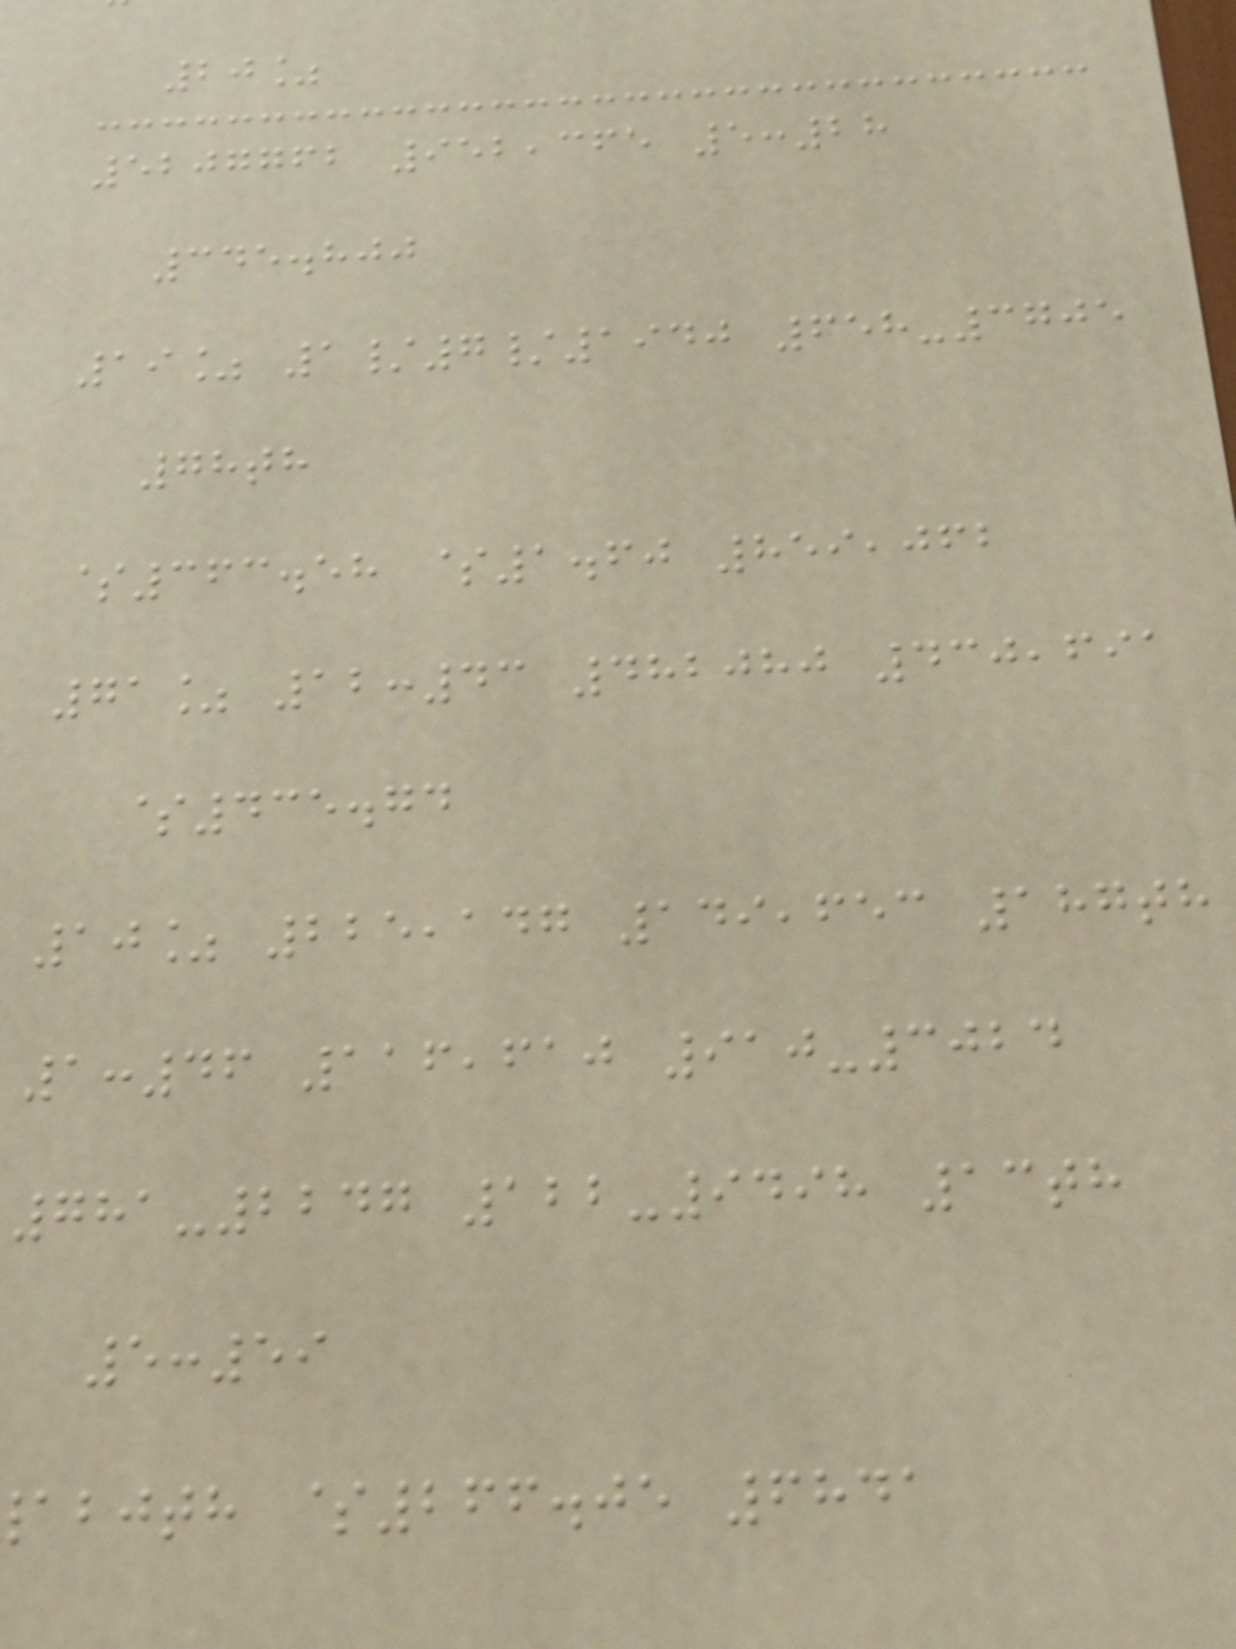20%
5207762 952,365 5:28
345.800
19% 1/7/1940 658-3705
78th
$363.58 $1.60 859,062
71% 12:43 482080 430,691
$435.74
10% 225,147 149,653 187th
1:46 116,610 910-3024
781-2247 122-9498 13th
5:59
abjth $266.05 6841
